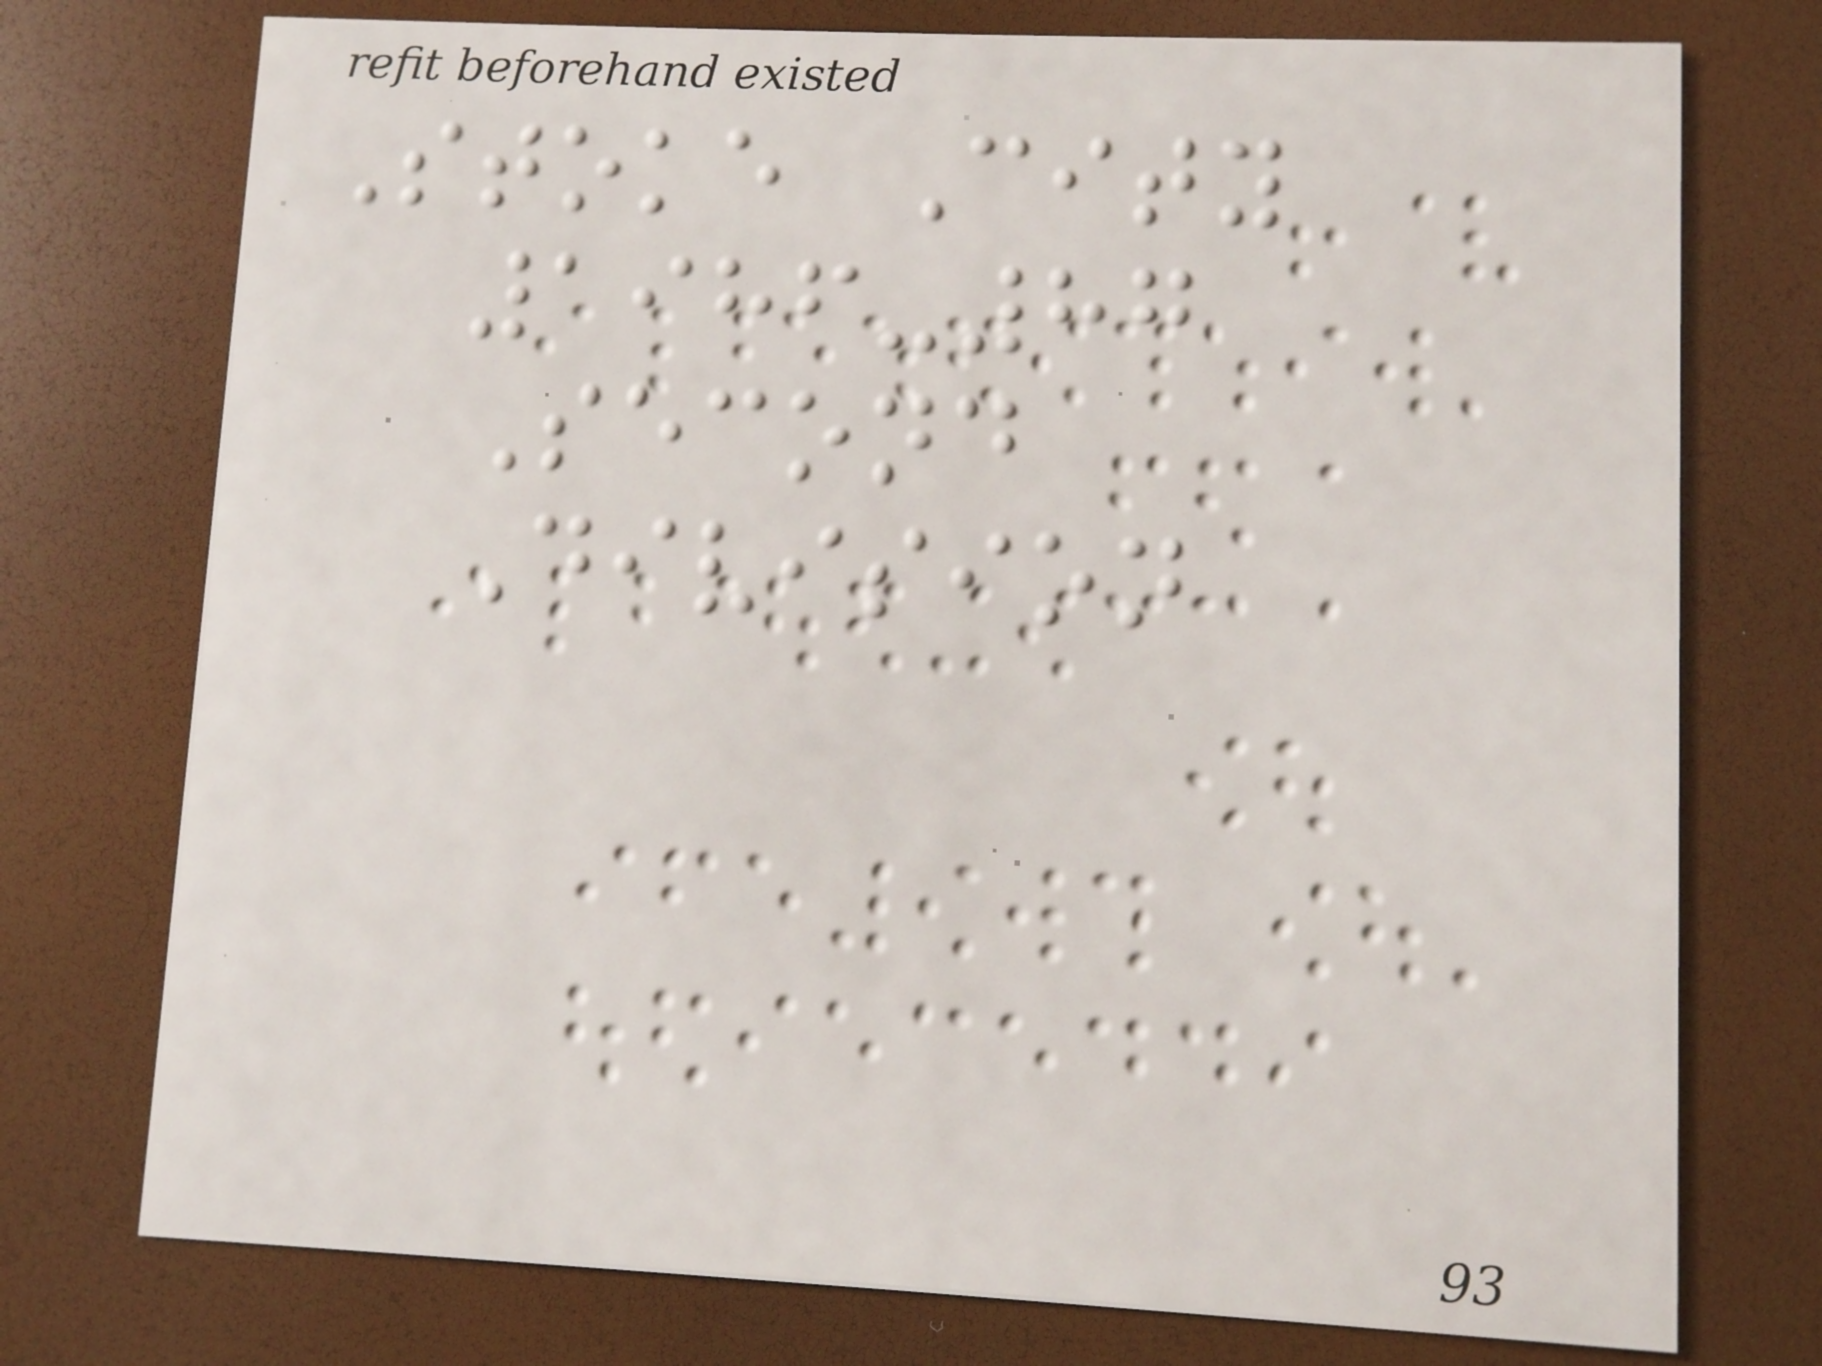Stoke City
1986-87
Second
Division
